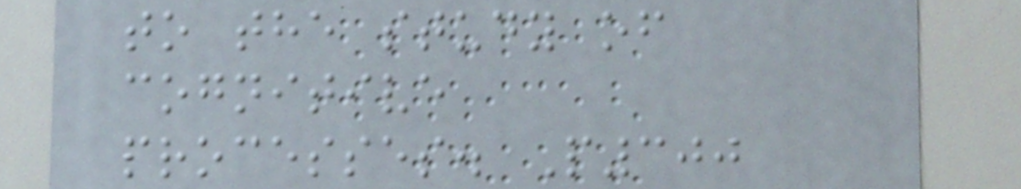to the study of
cognitive
processes. P300
